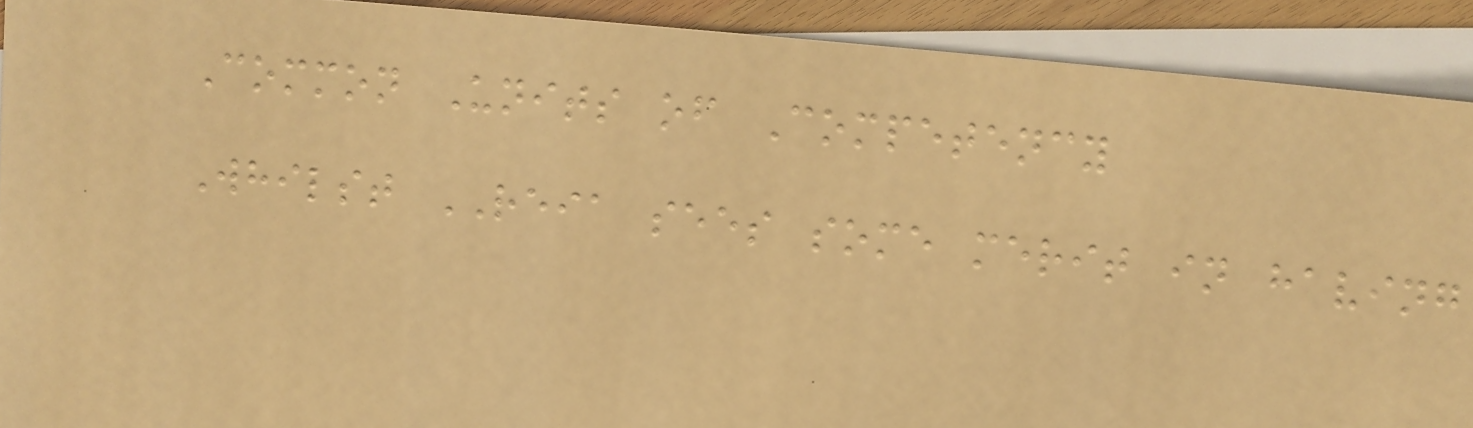Common Units of Competency
Whilst REIA sees some merit in having
